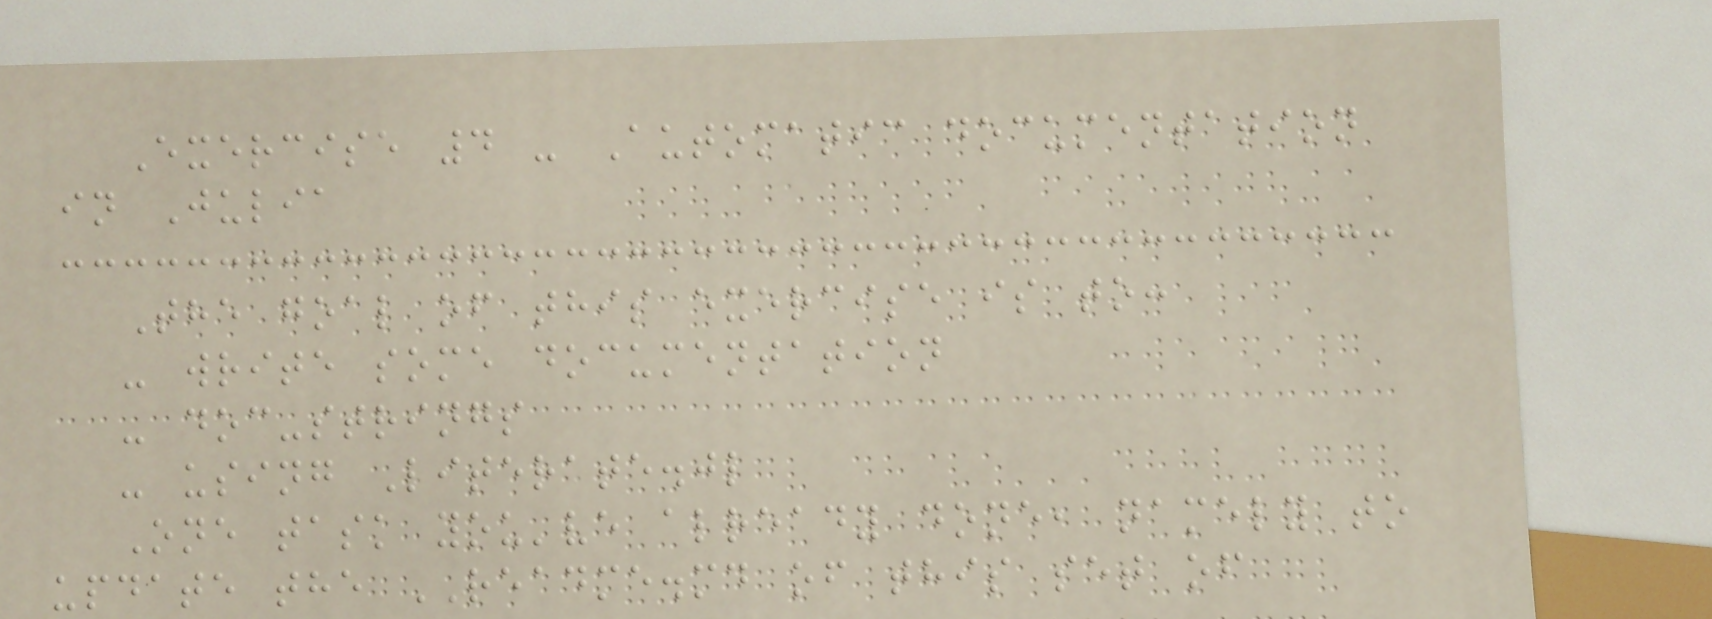Exercise 4 - Automatic documentation
in Julia
The goal of this exercise is to:
- write some documentation
- doc-strings
- using Literate.jl
One task you've already done, namely to
update the README.md of this set of
